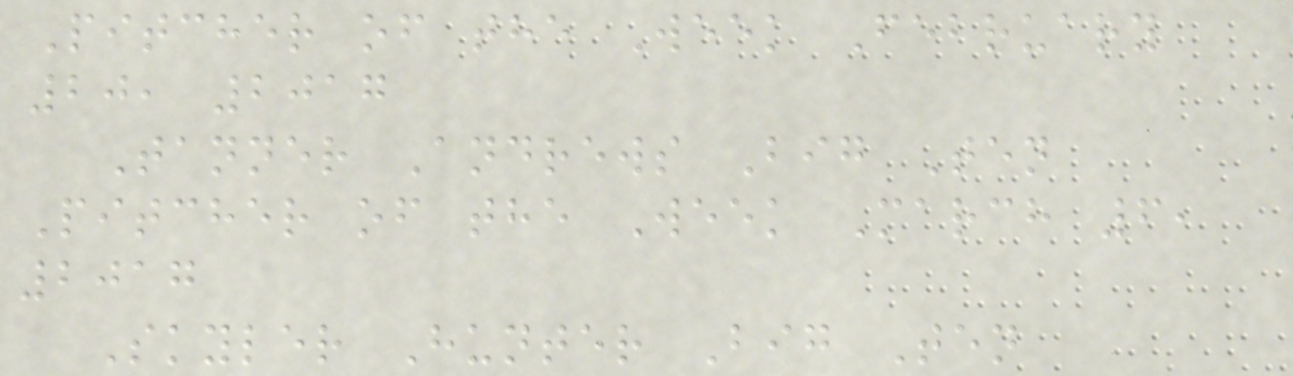Pitcher of the Week February
20, 2017
Tanner Andrews Big Ten
Pitcher of the Week March 6,
2017
Skyler Hunter Big Ten
